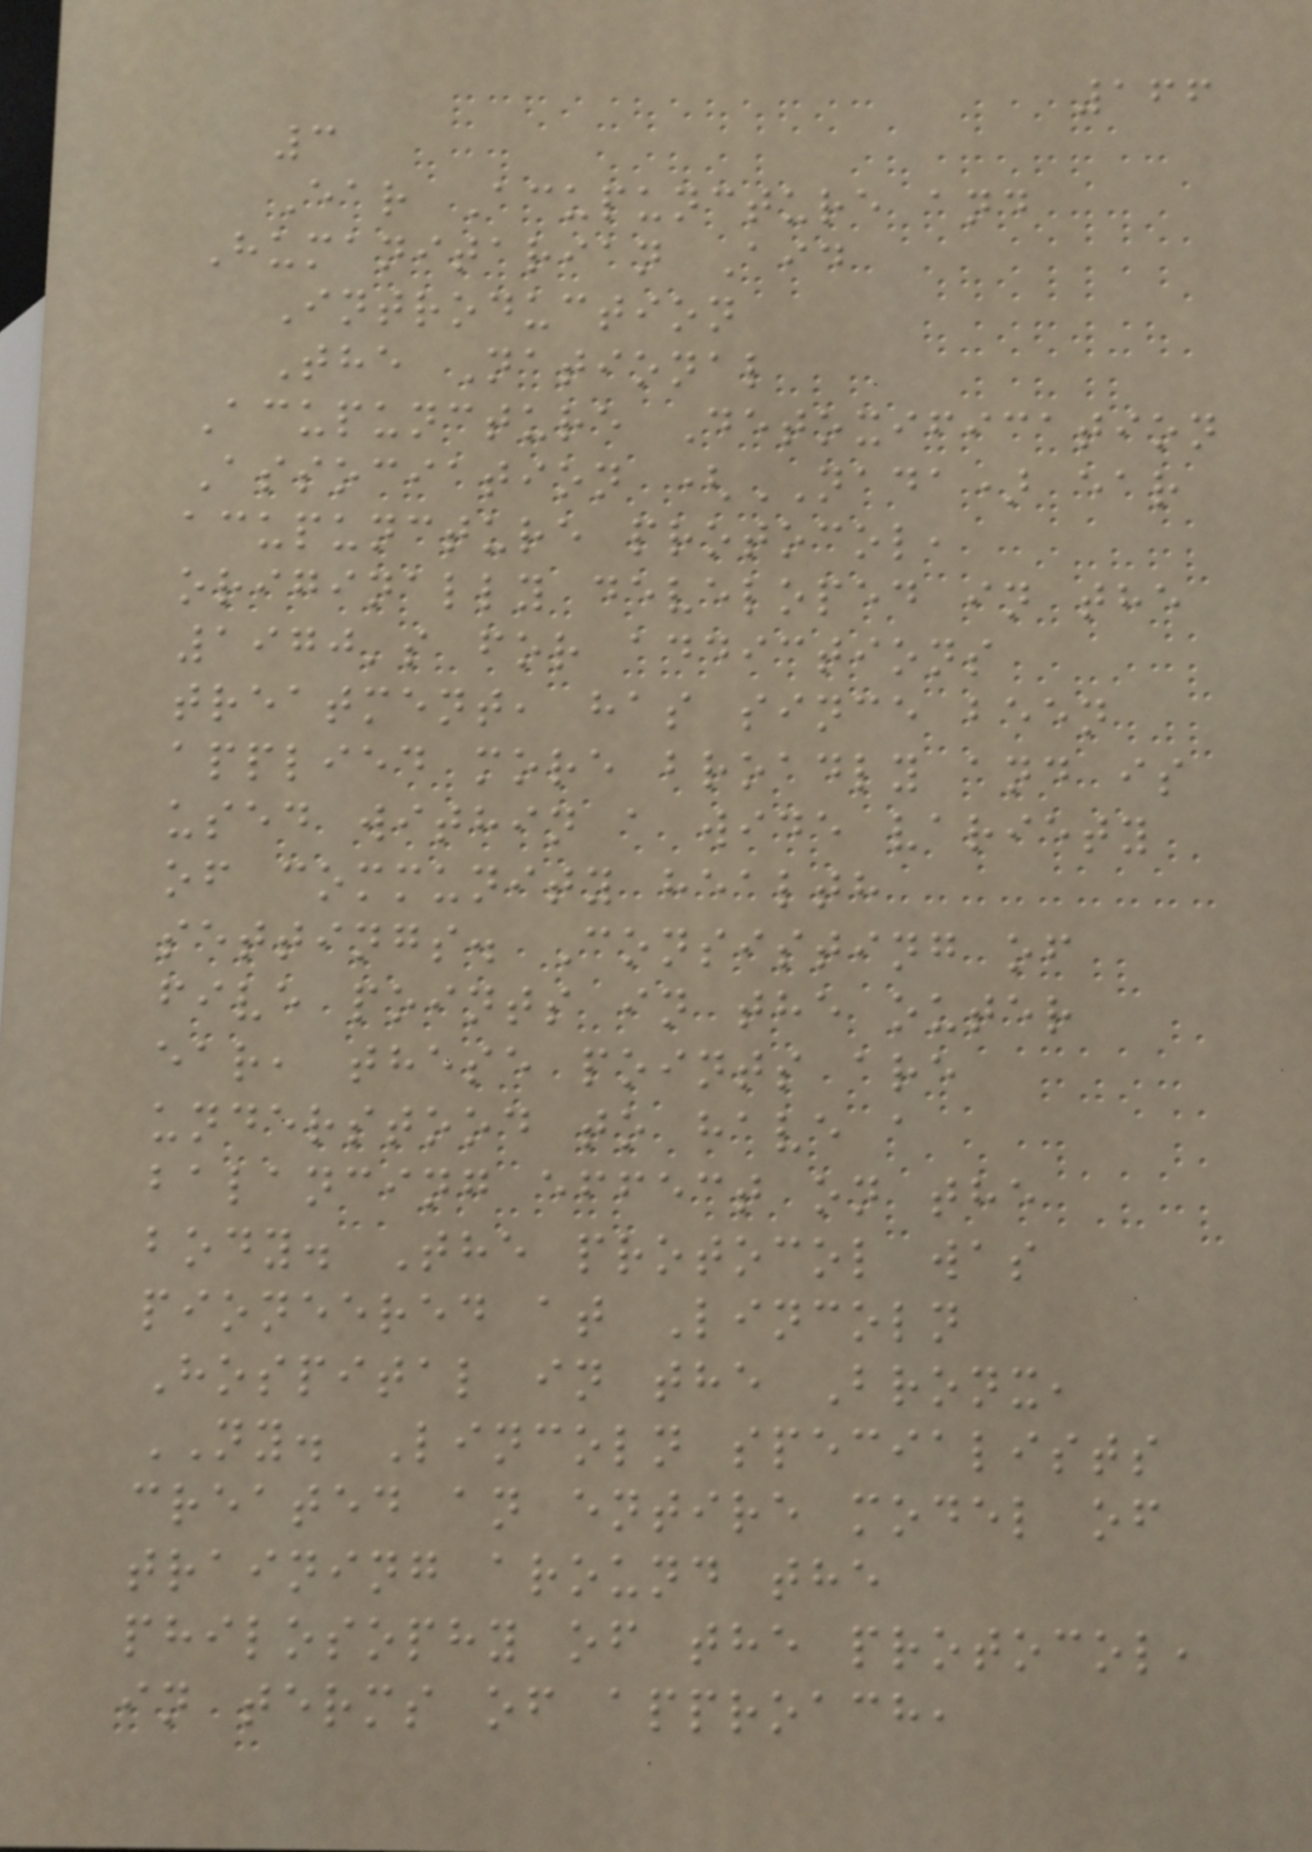166
3
Ear Acupuncture and
Humanitarian Aid
Introduction
The National
Acupuncture Detoxification
Association (NADA) ear
acupuncture protocol,
originally developed in the
1970's for addictions
treatment, has since been
applied more broadly and is
used within a wide variety
of community health
settings. Consisting of
five points in the outer
ear, these points are
understood to have a
balancing effect on the
body. The protocol was
pioneered at Lincoln
Hospital in the Bronx,
NY. Lincoln specialists
created an entire model of
training around the
philosophy of the protocol,
in terms of approach,
